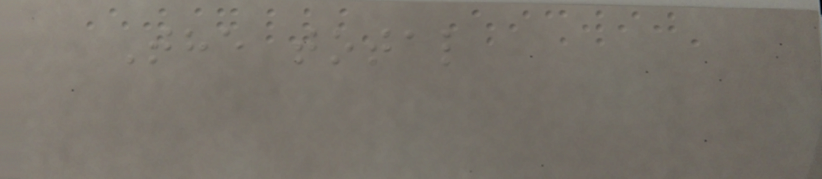The total
